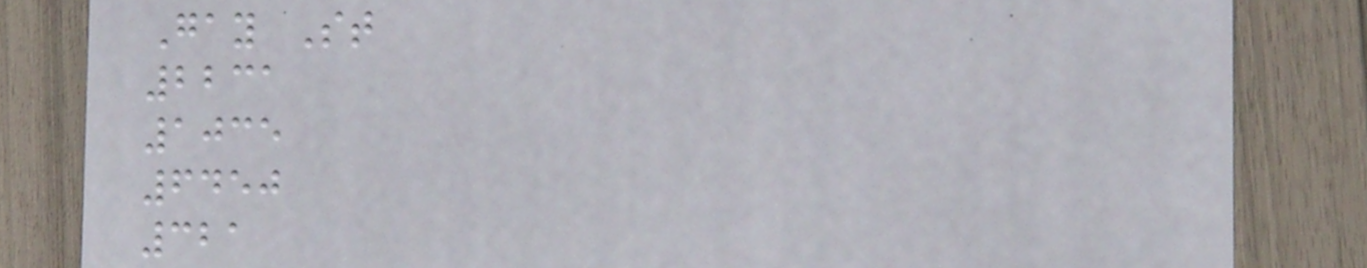Gay St
2231
1035
6450
321
